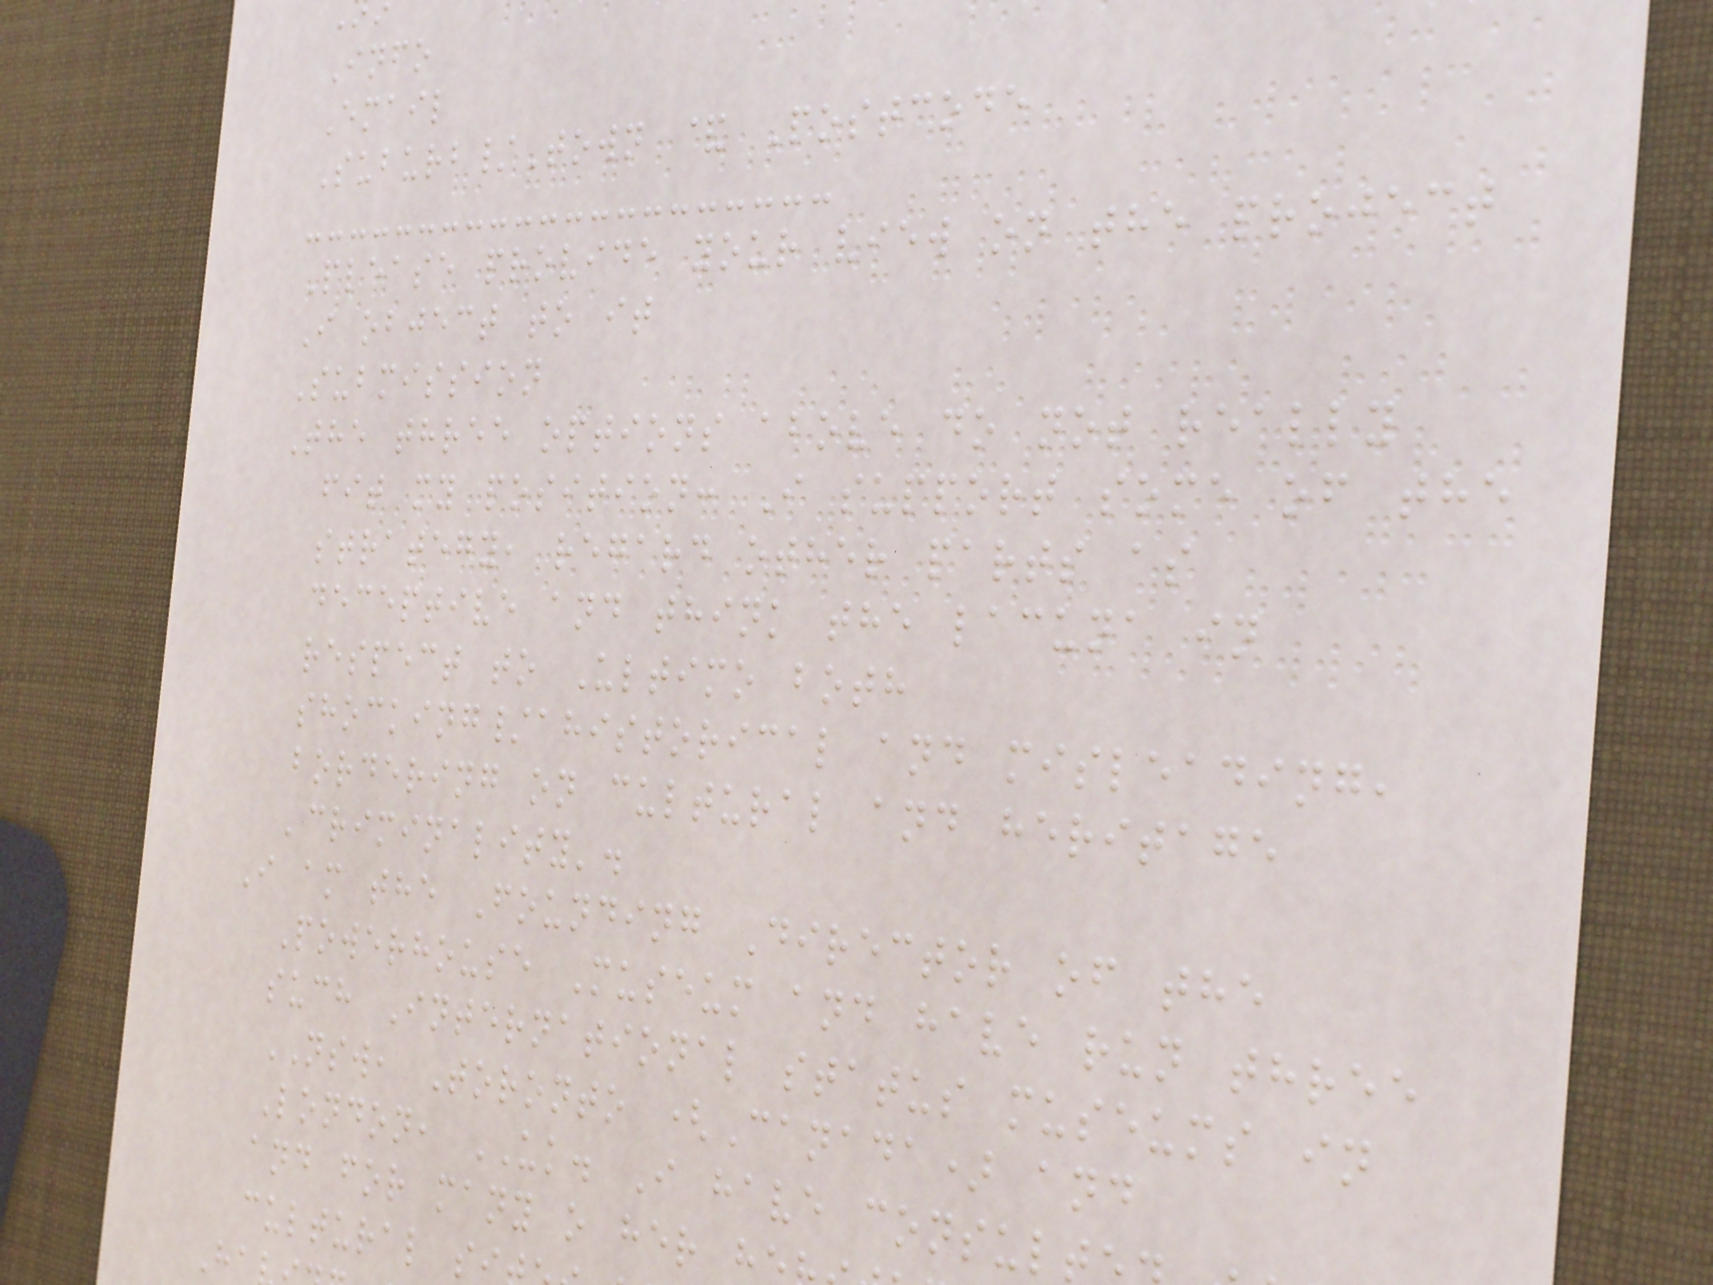Info
Email
Suburb/Town & Postcode
Please provide your view on the project
I object to it
Submission
The three options above do not really
fit my position: I support some of the
strategy, regard other parts as
deceptive and think the lacuna in
respect to Ultimo both
shocking/ahistorical and misleading,
bordering on cultural and heritage
'criminality'.
I am the Founding Director of the
Powerhouse Museum and have run three
such International status museums in
NSW, Toronto (Canada) and
London, UK. I have consult
and for many o her h
cultural s
